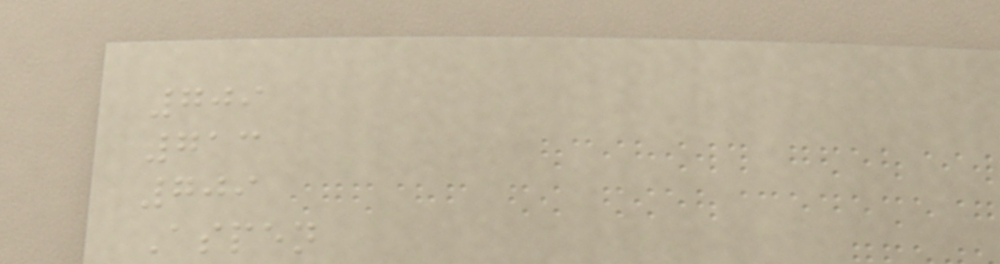709
713
709
Aspen
